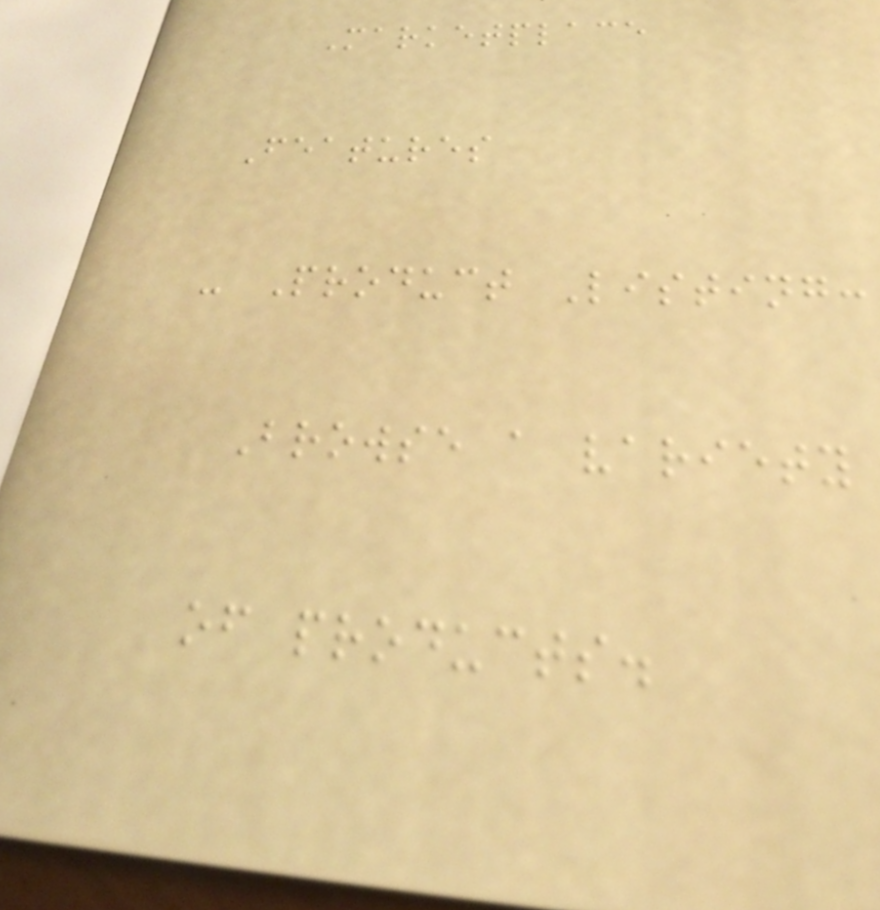Marketplace
Features
- Product Listing:
Browse a variety
of products.
